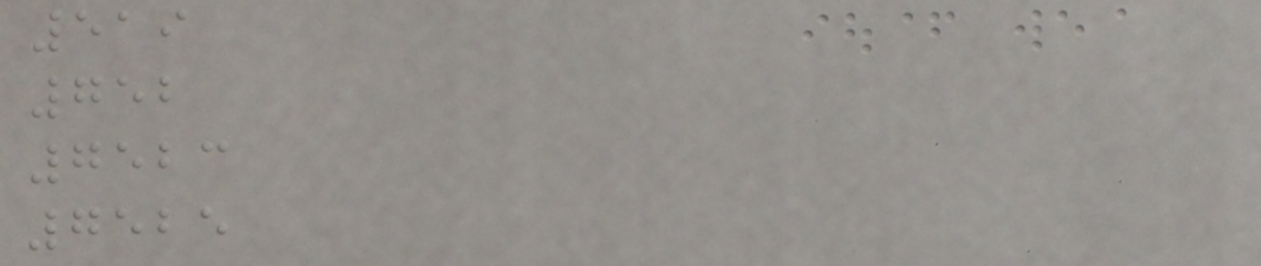519
752
7523
7525
